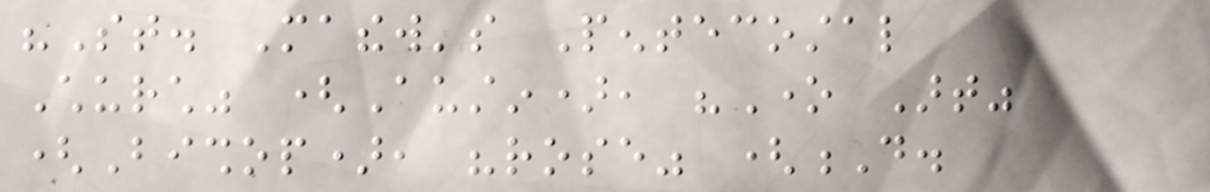"St. Mathew's Pentecostal
Church" (Austin), "One Art"
(Bishop), "rose" (D.
